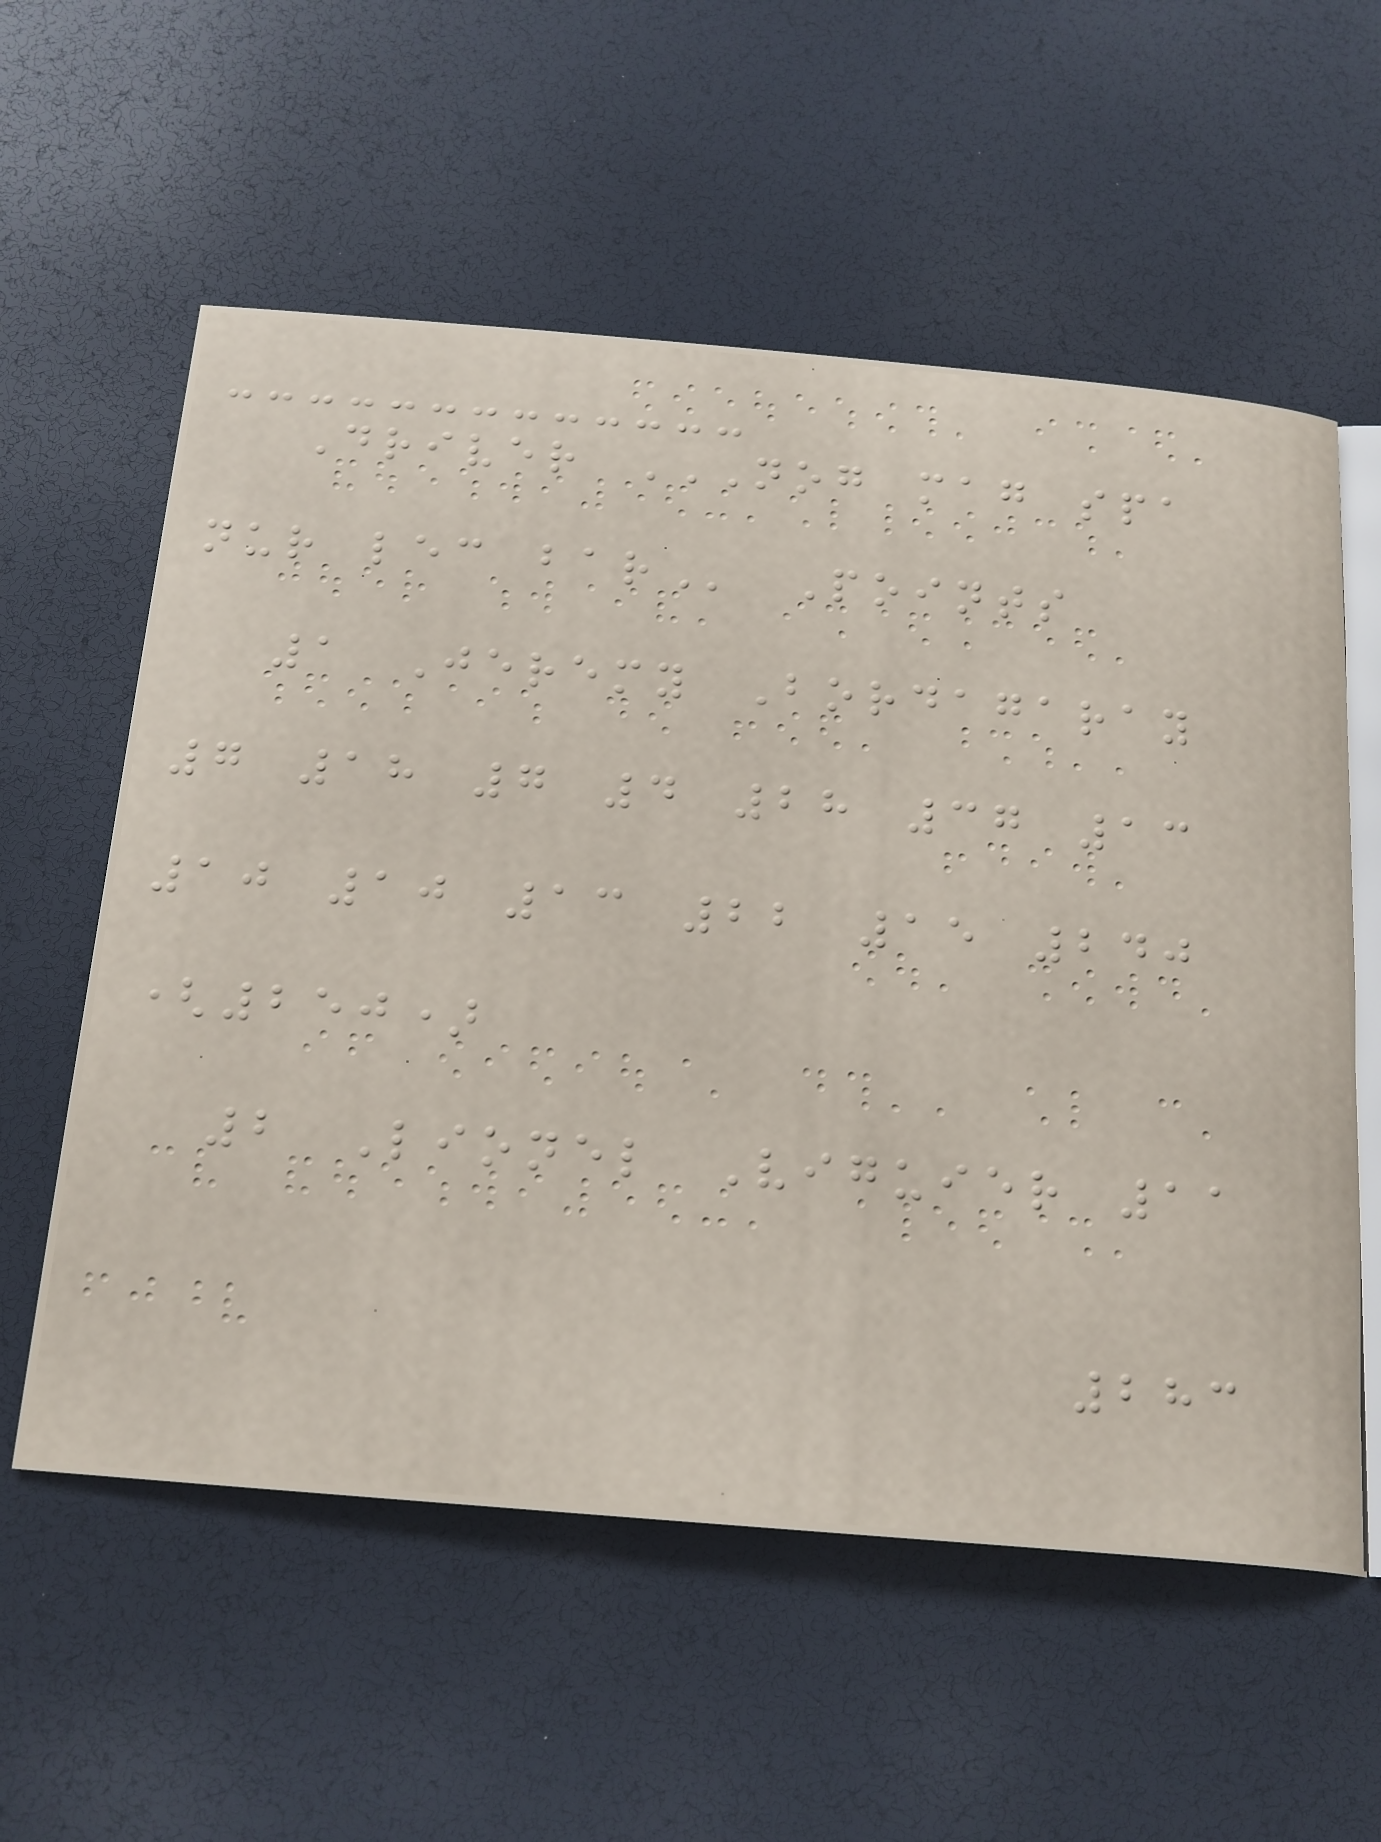Driver NOG MAG SPA
NUR LEC BAR Points
1 Jeremy Bordagaray
7 18 7 4 28 37 13
10 10 13 22 15 240
(250)
2 Lionel Viguier 11
283
